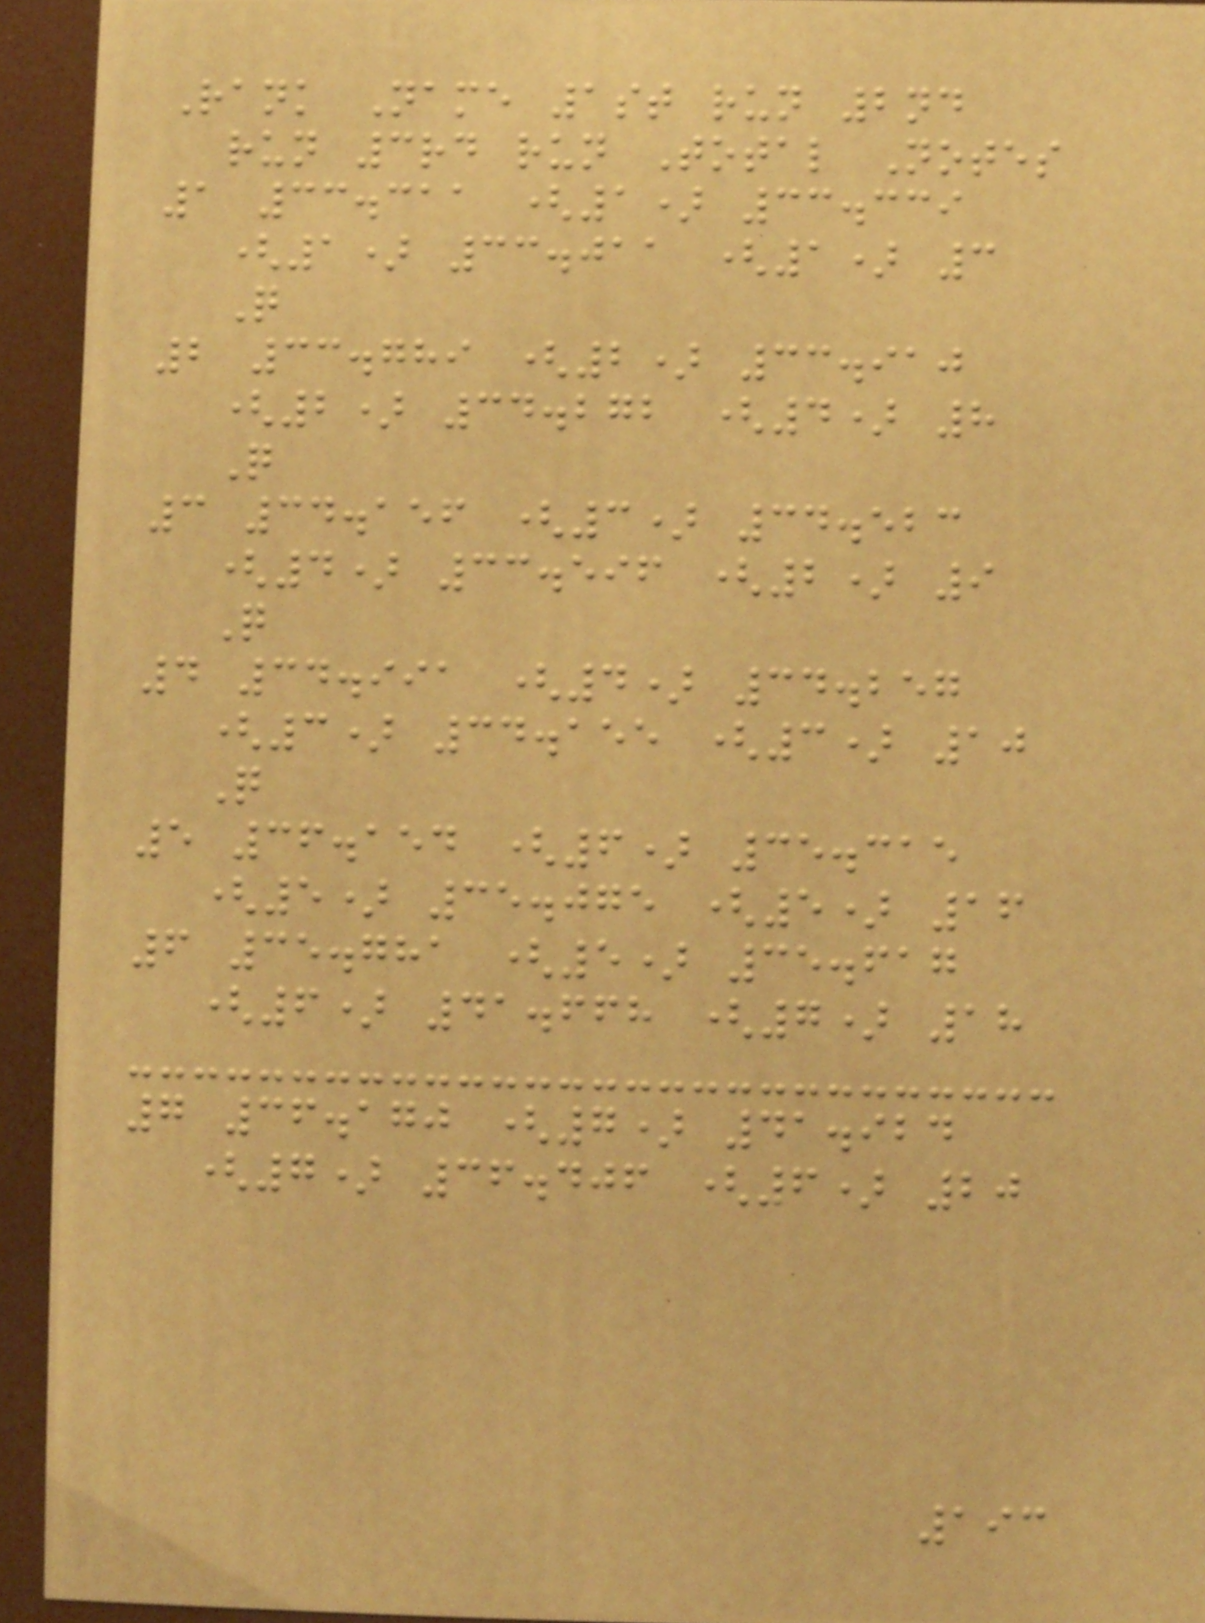Rank Name 1st run 2nd
run 3rd run Total Notes
1 33.311 (1) 33.339
(1) 33.011 (1) 3
Q
2 33.789 (2) 33.910
(2) 34.272 (4) 8
Q
3 34.156 (3) 34.523
(4) 33.596 (2) 9
Q
4 34.991 (4) 34.257
(3) 34.155 (3) 10
Q
5 36.154 (6) 35.315
(5) 35.075 (5) 16
6 35.781 (5) 35.617
(6) 41.668 (7) 18
7 36.170 (7) 41.924
(7) 36.406 (6) 20
193
